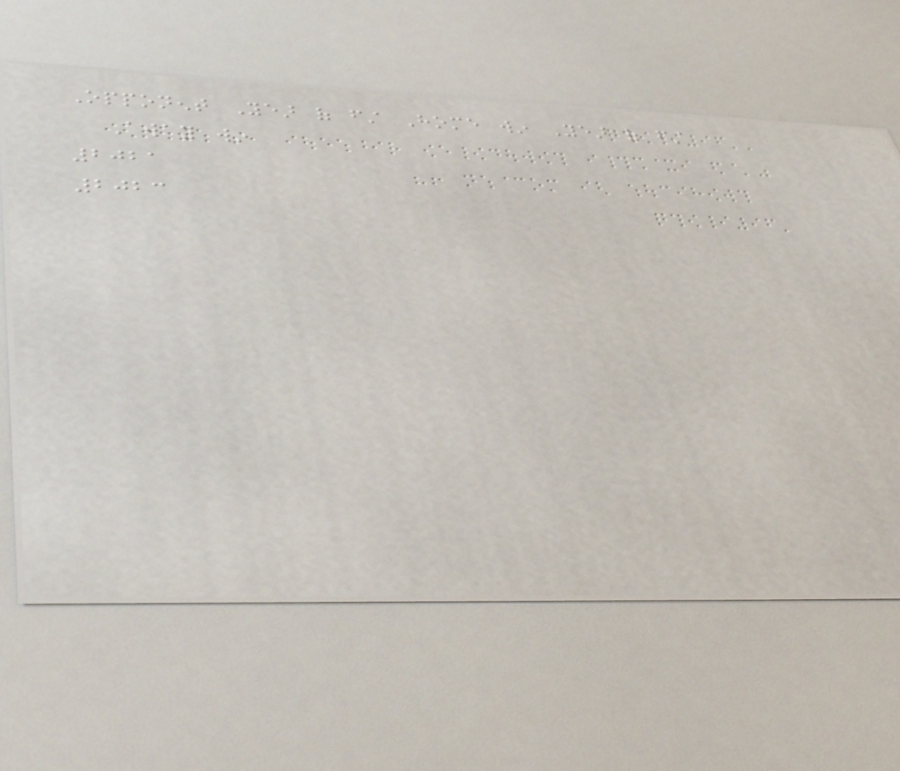Opponent Year of first Home win Year of first
Away win
2021
2023
